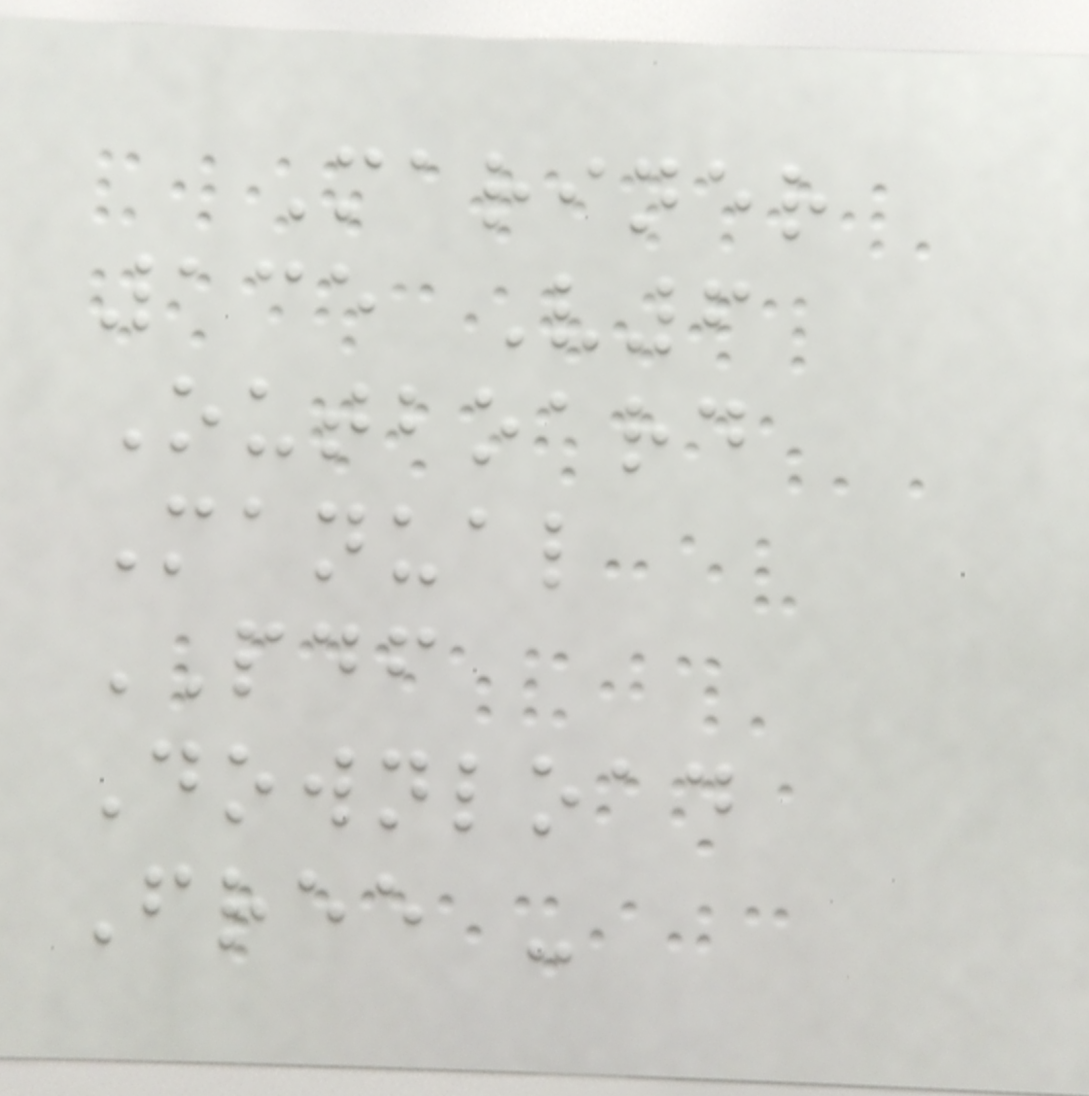Mariner
135 V6
Outboard
Manual
PDF
Download
Free -
